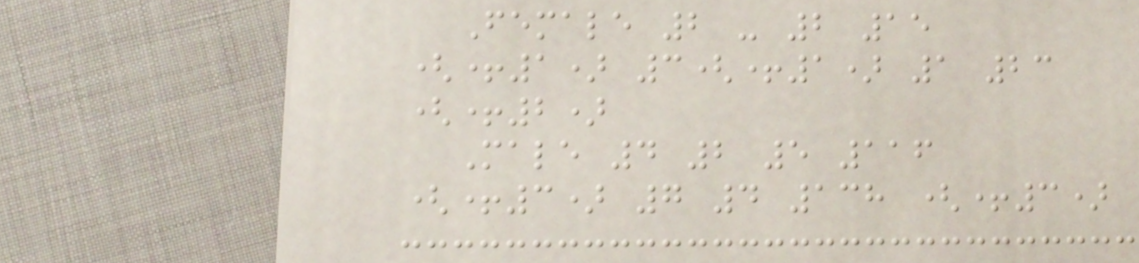Female 2 - 2 15
(+1) 3(+1) 1 23
(+2)
Male 4 2 5 116
(+3) 7 4 138 (+3)
